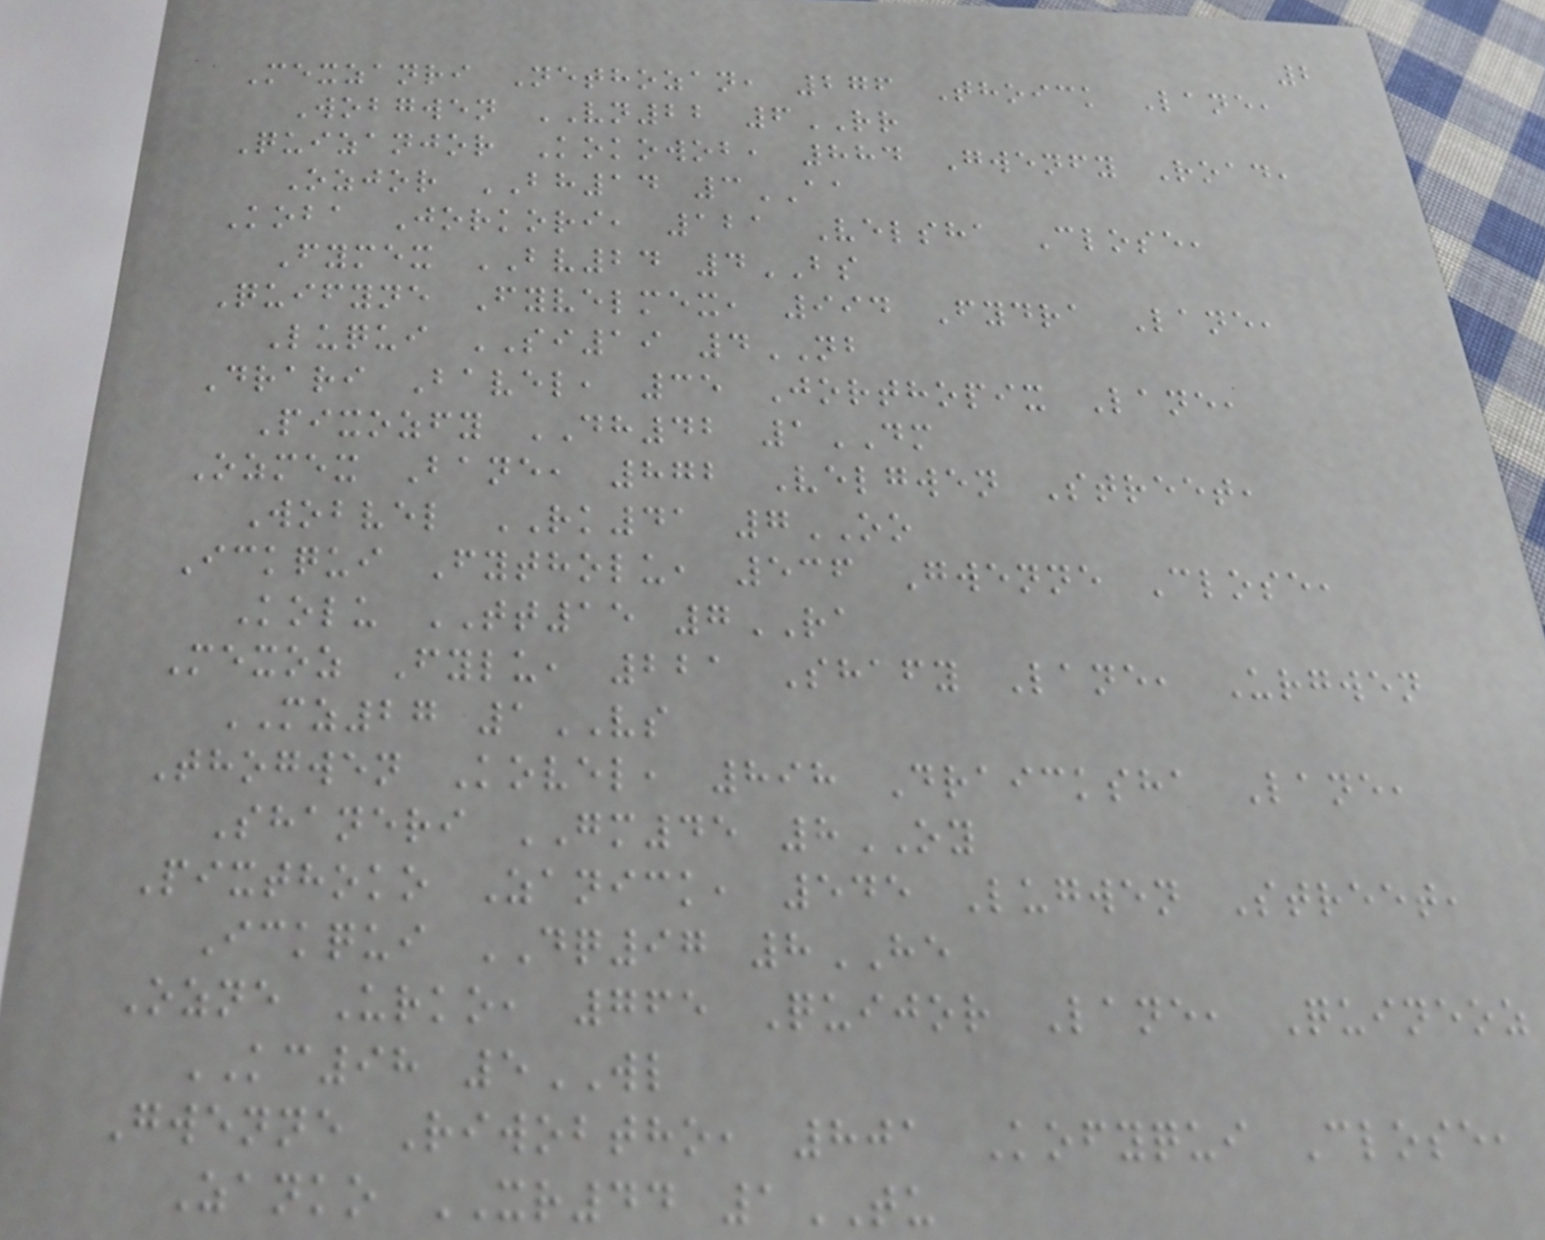2
Mexzanri Nethozan, 276 Thoick Lane,
Wobgwen VN22 6RR
Quizanjor Kokowob, 884 Gwenfy Road,
Ozjor BH14 3AA
Koba Jorkori, 121 Velsha Close,
Fymex BV24 4BS
Quifyne Fyvelmex, 994 Fydra Lane,
Luqui SI19 4NB
Drari Bavel, 35 Jorthopix Lane,
Pixozfy DH42 1DM
Ozmex Bane, 872 Velgwen Street,
Wobvel RK41 7OO
Ickqui Fytholu, 536 Gwenne Close,
Kolu TT15 7RA
Mexoz Fylu, 221 Shafy Lane, Urgwen
MZ27 1VS
Thogwen Kovel, 898 Draicksha Lane,
Shaneri GM45 8OY
Pixthoko Zanick, 545 Lugwen Street,
Ickqui DQ97 8HE
Ozne Urko, 765 Quijor Lane, Quineoz
KC98 5WL
Gwenne Riwobtho, 801 Kofyqui Close,
Zanko XR44 1TU
